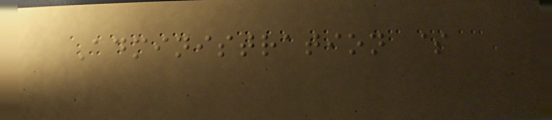Administration $
